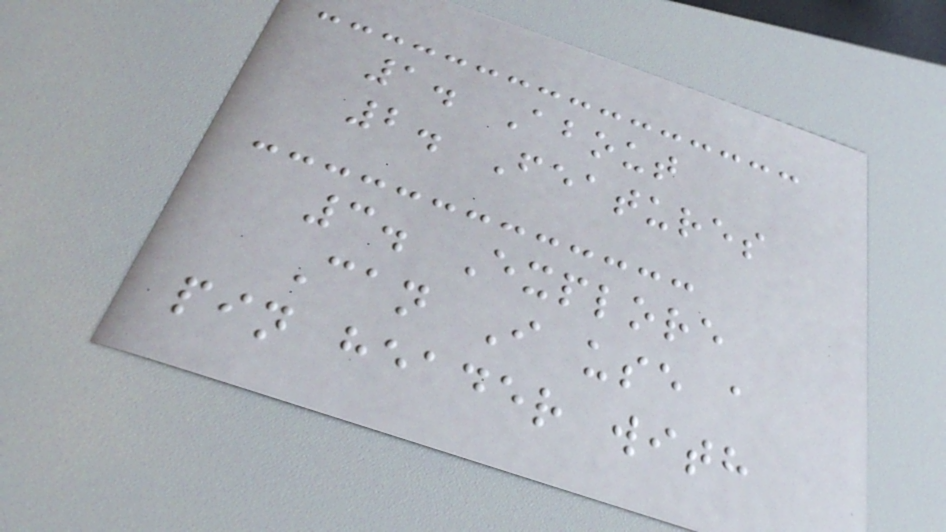1. About
2. Features
3. Explore
Can I use a
pin header with
